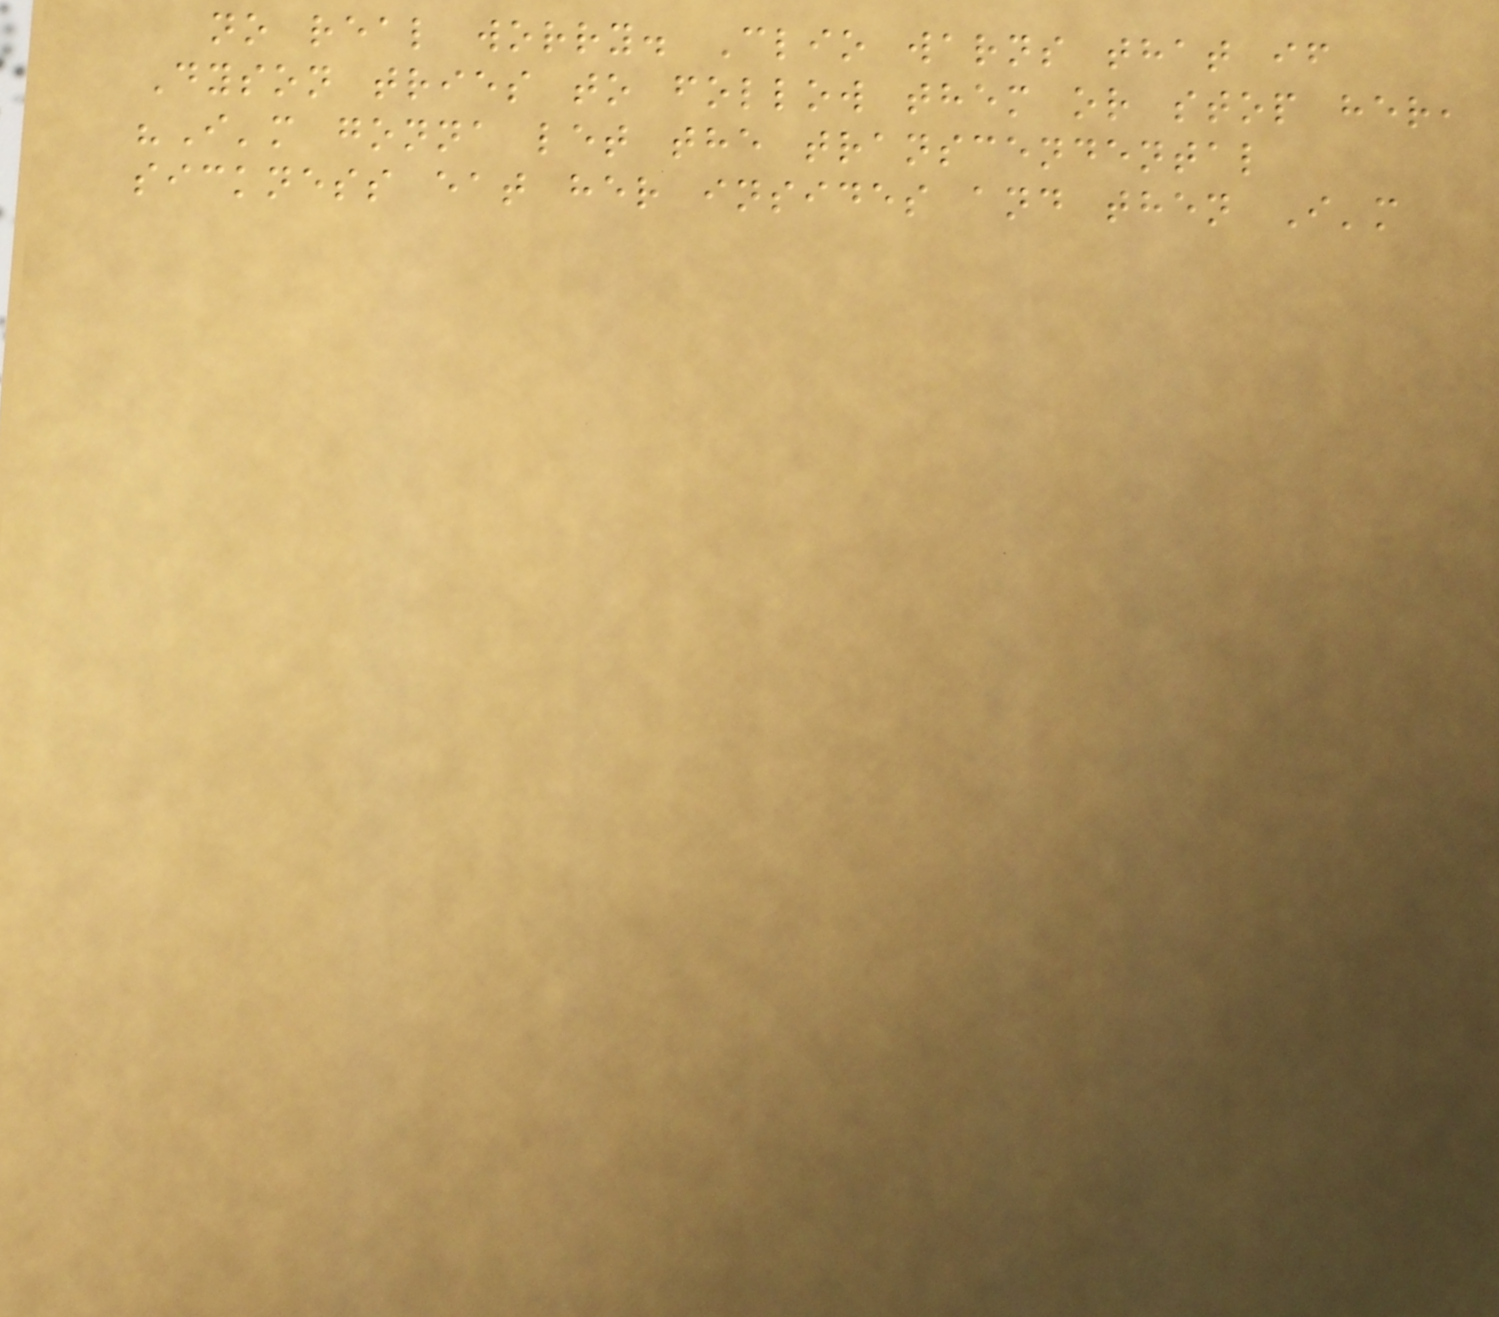no real worry. Clio warns that if
Dyson tries to follow them or stop her,
"I'm gonna let the transcendental
sickness eat her insides and then I'm
